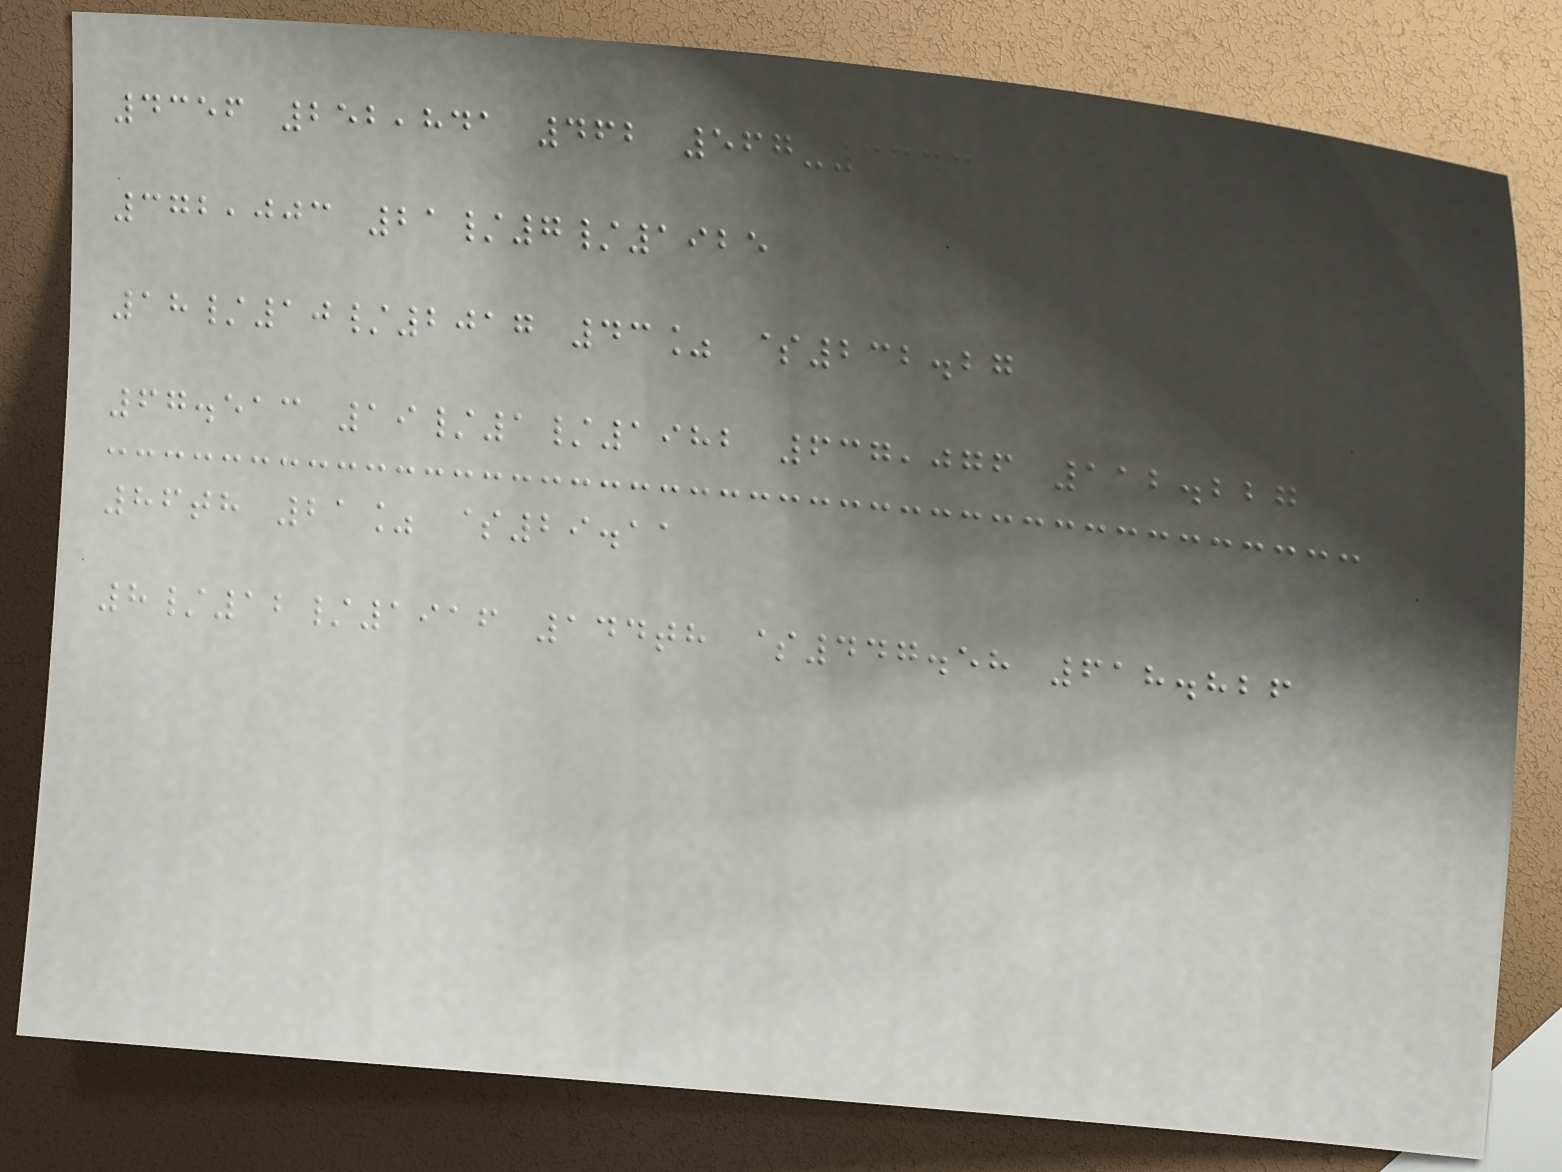4356 252,841 462 567-3343
372,003 21/7/1925
18/10/2017 43% $232.27
67.513 19/1/1982 637,076 112.227
86th 21% $29.11
8/12/1916 144th $447.58 618.826
